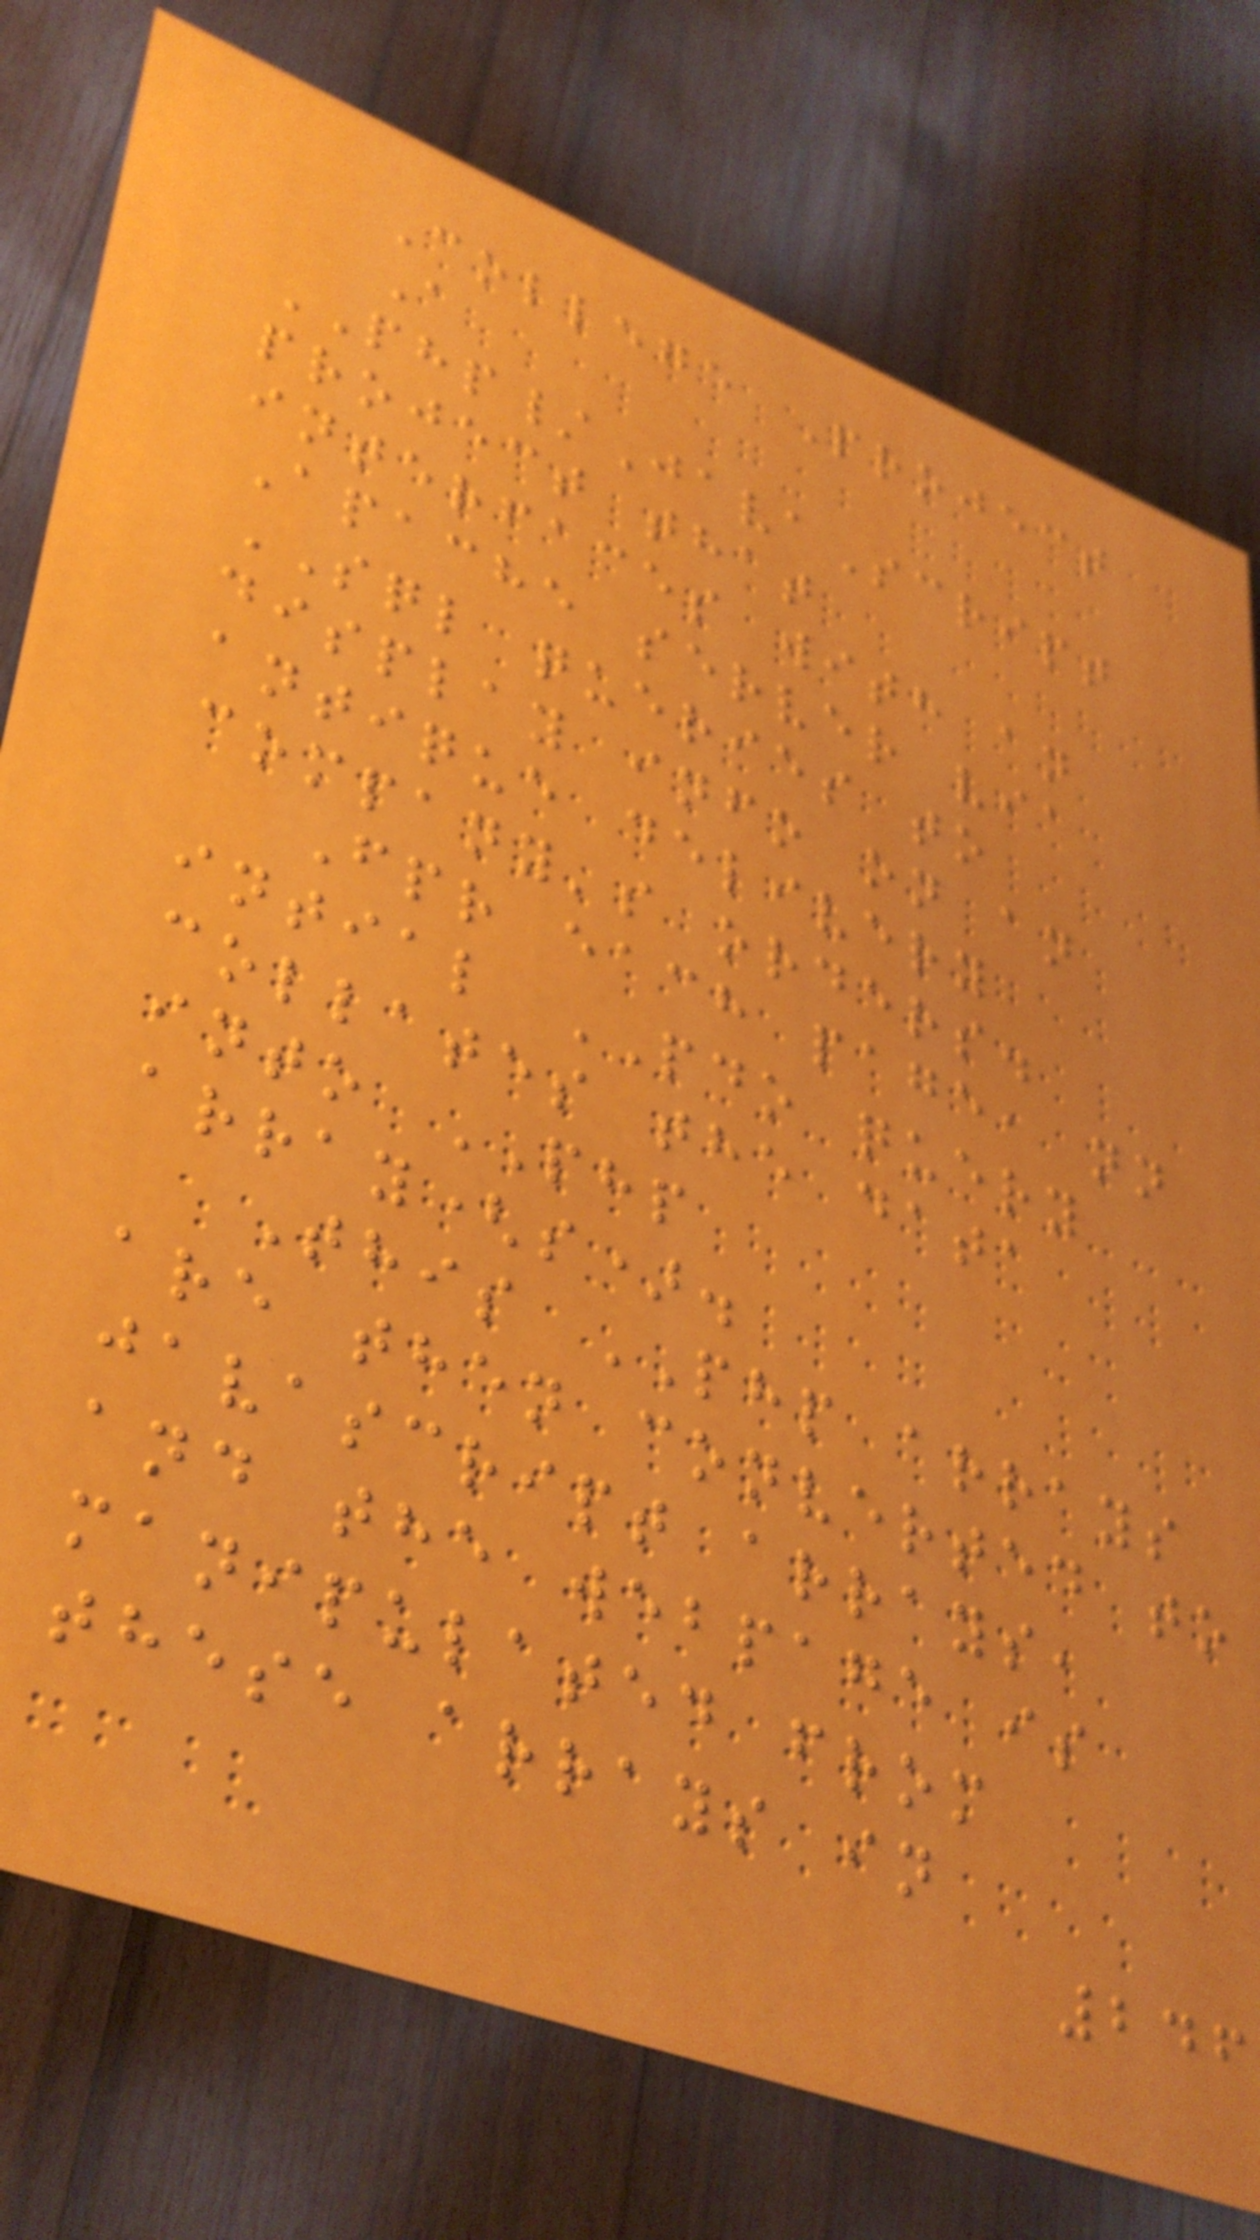College Project
A
PHP/JavaScript
project that
interfaces with an
Apache server via
SQL queries to
display info on an
antique delivery
company's orders.
Fpr each page, nn
intial PDO query
collates the data
into PHP
array(s).
This PHP arrays
are then converted to
javascript arrays,
and the webpage is
manipulated from
these arrays in
246
